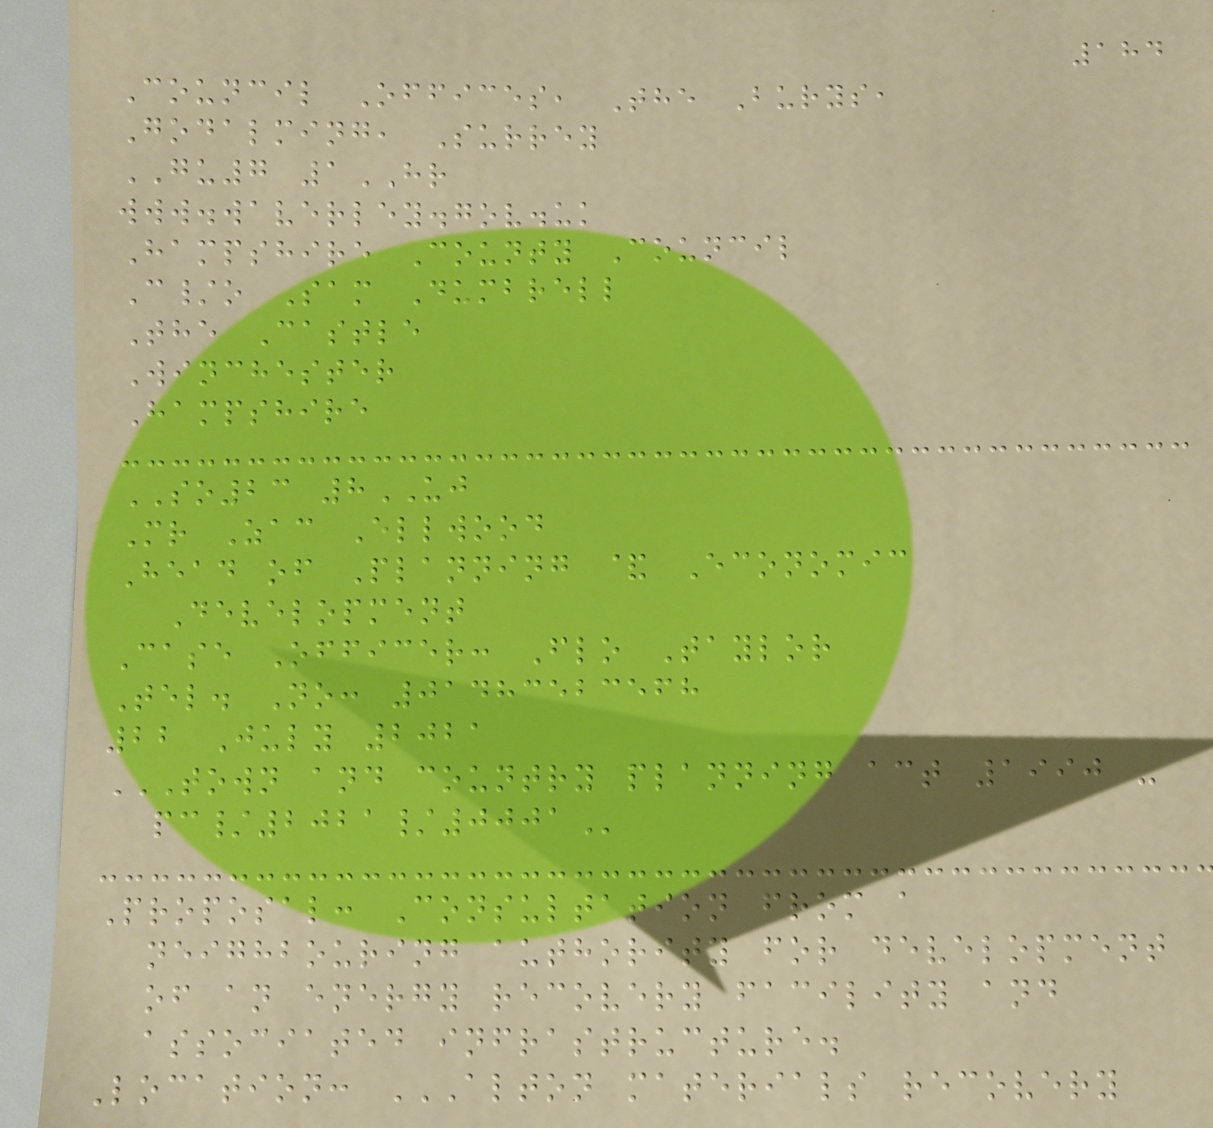184
Council Offices, The Burys,
Godalming, Surrey
GU7 1HR
www.waverley.gov.uk
Hampshire County Council
C/o Sam Dumbrell
The Castle
Winchester
Hampshire
SO23 8UJ
Mr Zac Ellwood
Head of Planning & Economic
Development
Case Officer: Flo Taylor
Tel. No: 01483523568
22 July 2021
TOWN AND COUNTRY PLANNING ACT 1990 -
PC/2021/0001
Proposal: Consultation from a
neighbouring authority for development
of an energy recovery facility and
associated infrastructure.
Location: ALTON MATERIALS RECOVERY
